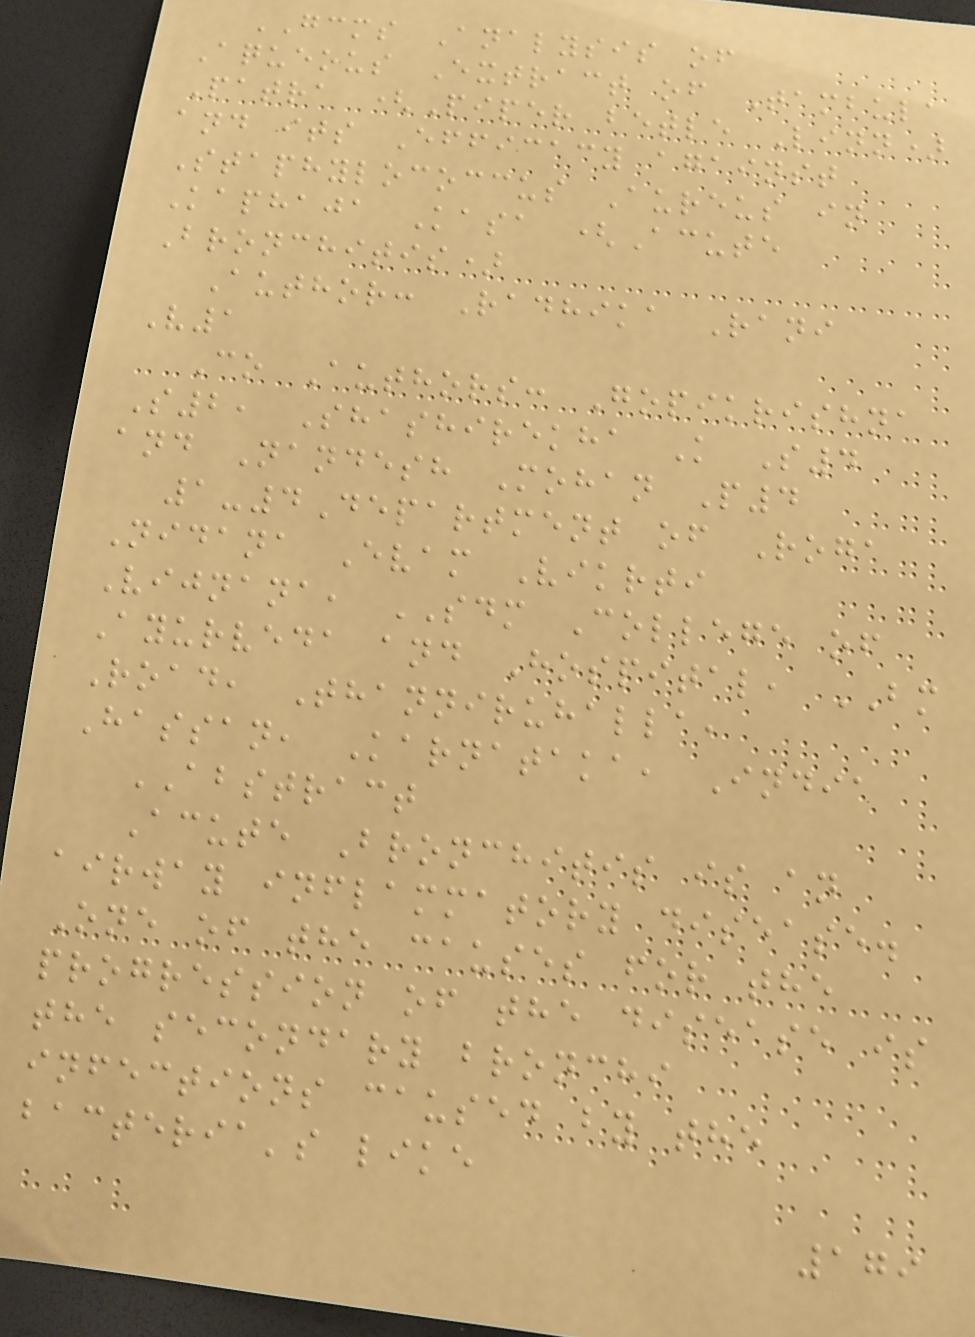GCMS Analysis of
Aqueous Extract of Tambula
Patra (Piper betle Linn)
and its Efficacy against
Staphylococcus Aureus in
Kaphaja Kasa (Acute
Bronchitis)
Author: Radhika Rani
V1
Co Authors: Gopikrishna
S2, Shashirekha K S4
and Nandesh Mohan P4
1-4Department of Roga
Nidana Evam Vikrti
Vijnana, SDM College of
Ayurveda and Hospital, BM
Road, Thanniruhalla,
Hassan, Karnataka, India
ABSTRACT
Acute Bronchitis is an
airway inflammatory disease.
One of the causes for the
progression of the disease is
the secondary bronchi
infections caused by the
bacteria's like
179
